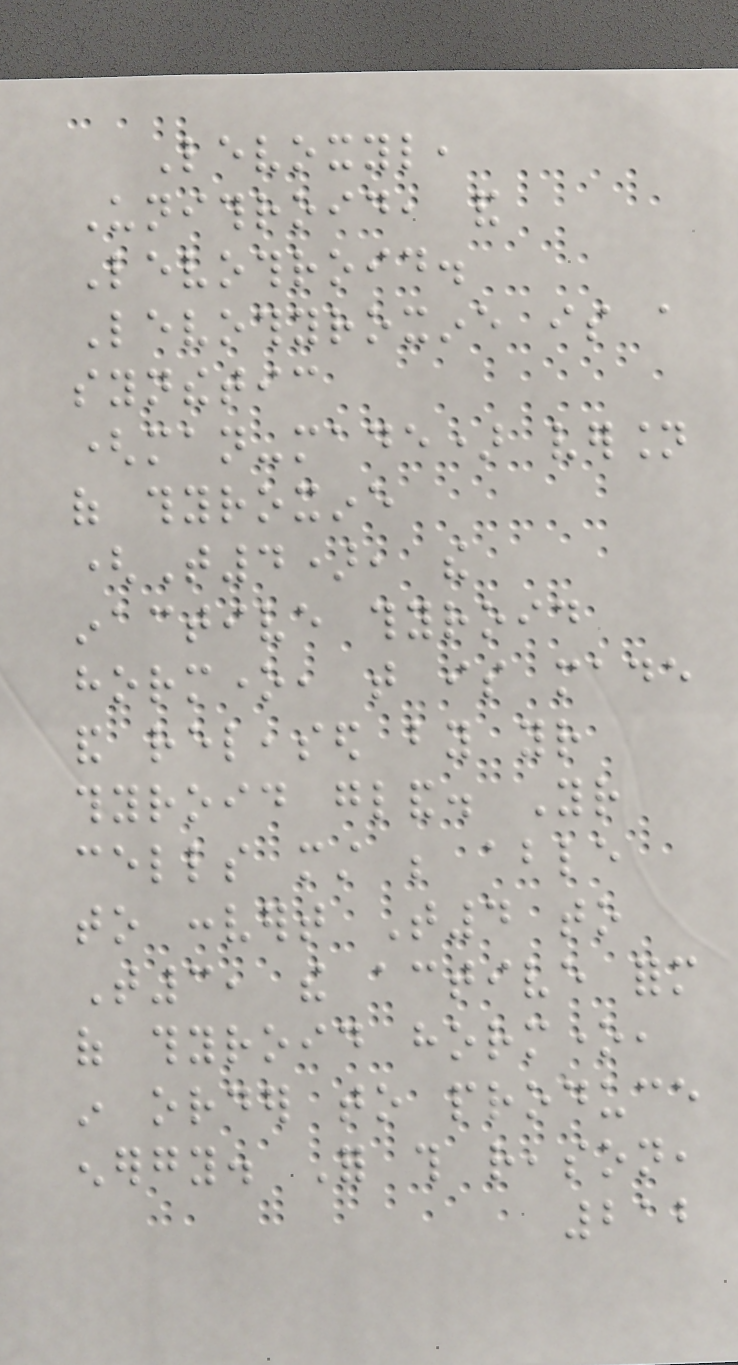Levoxyl,
Unithroid, and
Levothroid.
Levothyroxine is a
synthetic
(man-made) version
of thyroxine
(T4), the
inactive thyroid
hormone, that is made
and released by your
thyroid gland. Your
cells must be able
to convert T4 to
T3, the active form
of thyroid hormone,
in order to produce
energy. For this reason,
212
